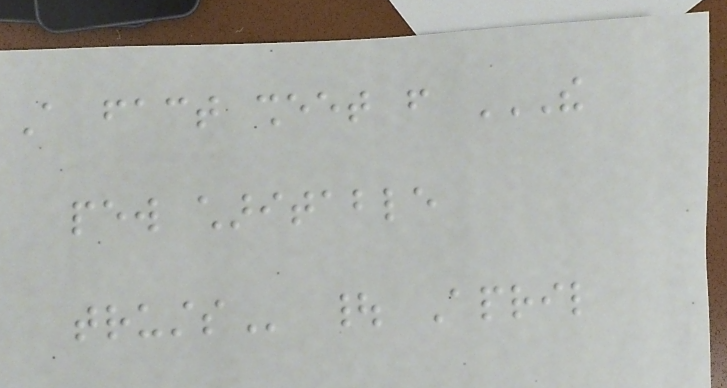A fact sheet from THE
PEW CHARITABLE
TRUSTS | April
